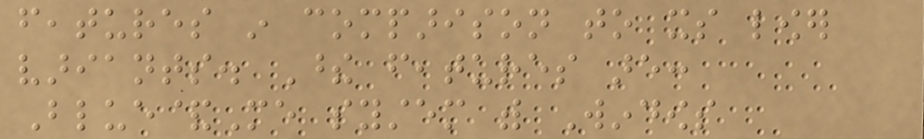features in comparison to its lower
variants. These features are:
Blue&Me system with Windows
